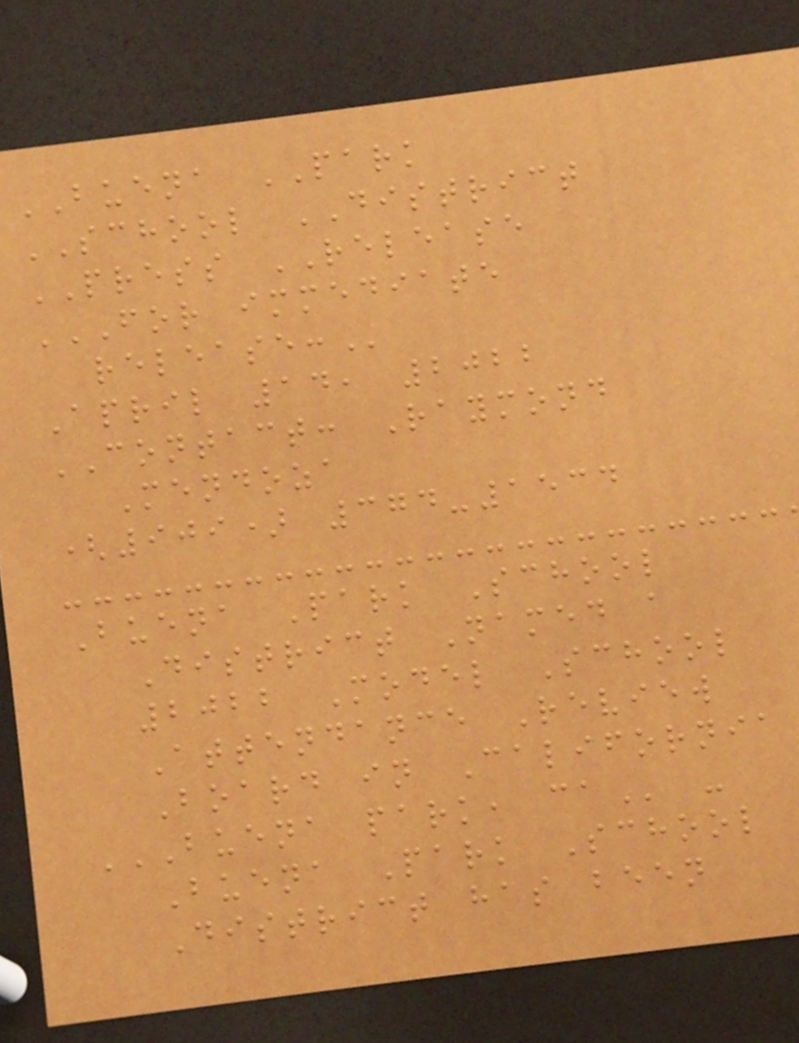BUENA PARK
SCHOOL DISTRICT
PRESS RELEASE
FOR IMMEDIATE
RELEASE:
April 14, 2022
CONTACT: Raymond
Mendoza
(909) 374-1534
Buena Park School
District Named a
2022 Model School
Attendance Review
Board in California
BUENA PARK, CA -
Buena Park School
District has been
